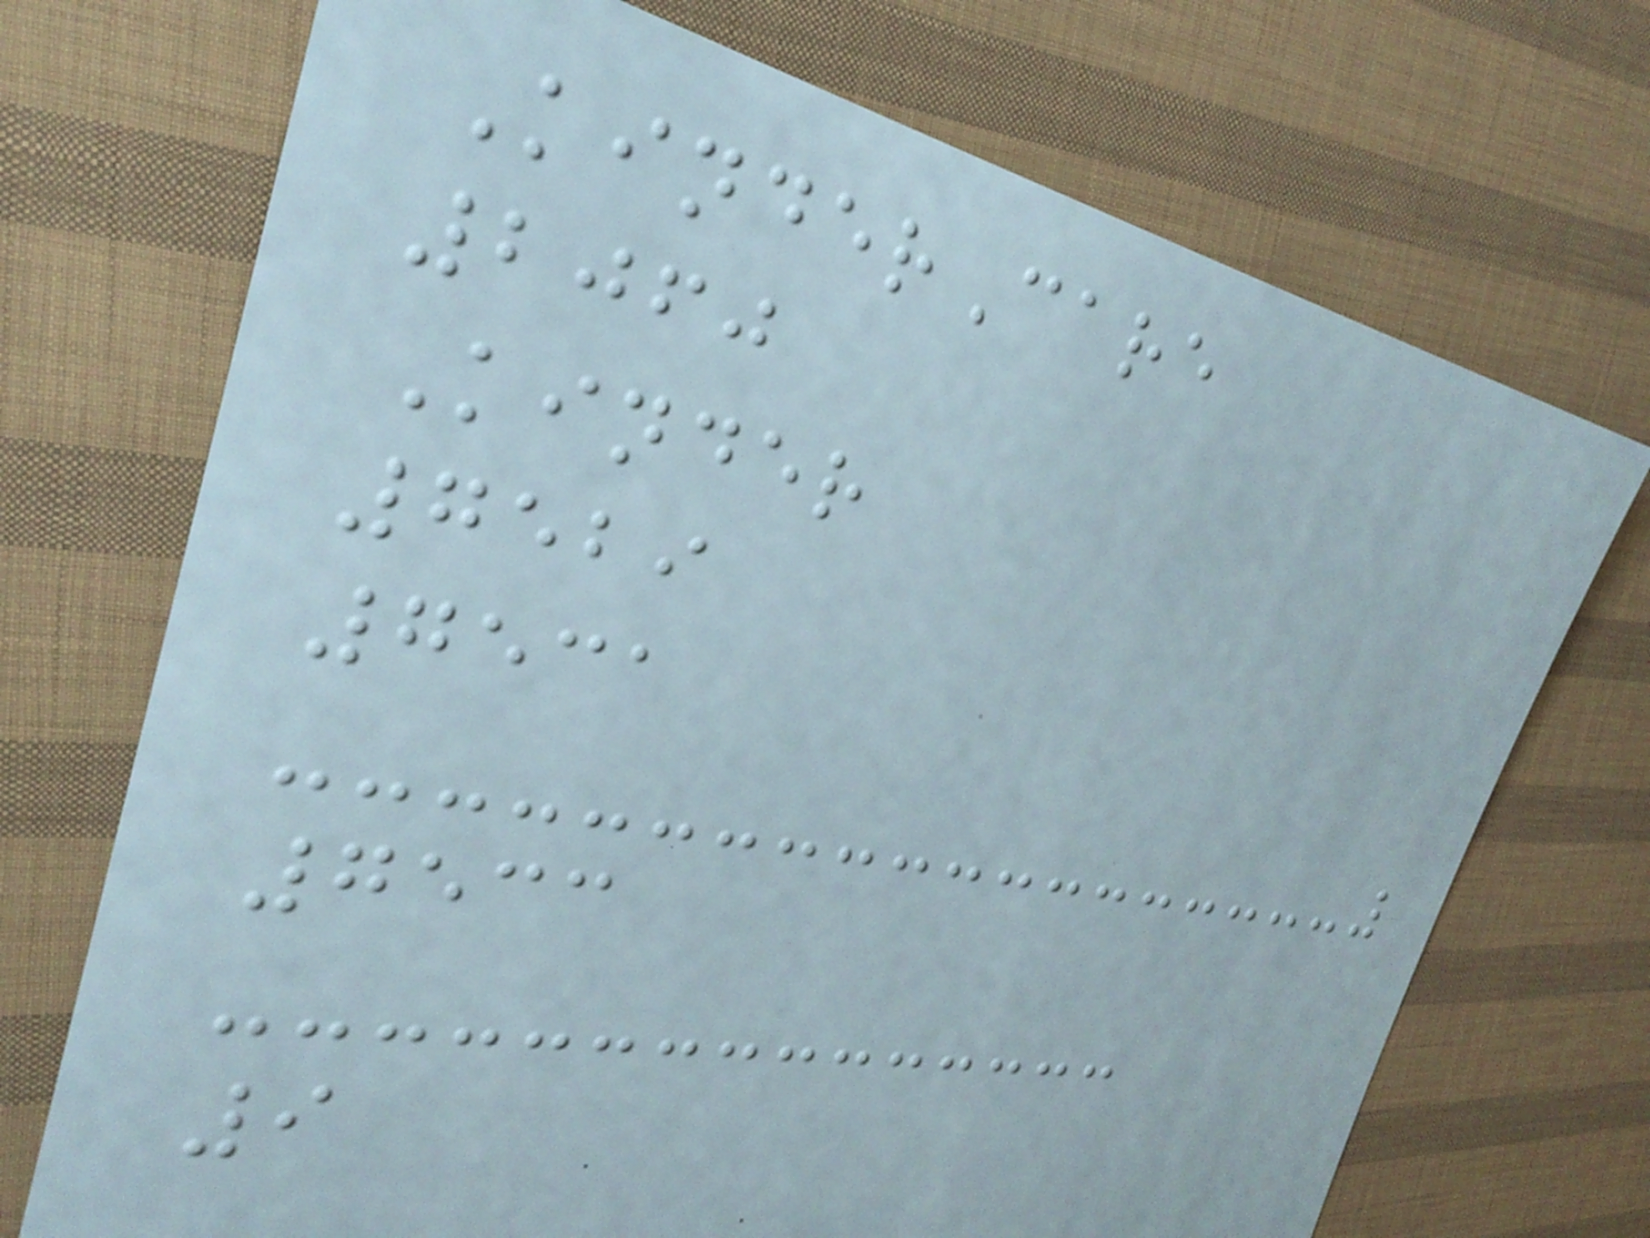KinderCare
2060
Kinder
7529
7531
7533
9
